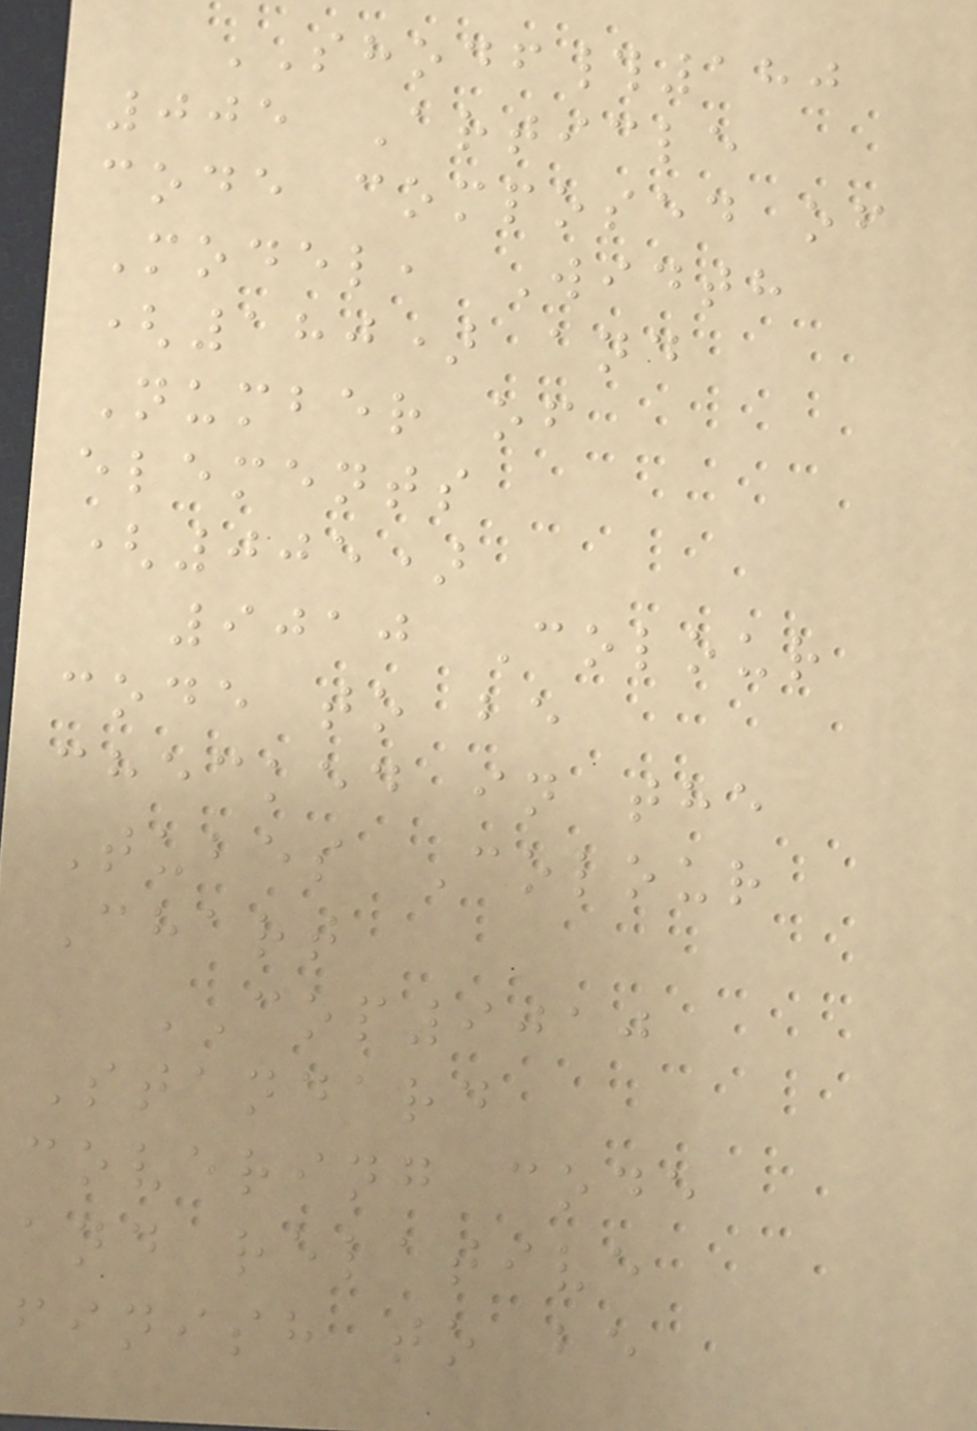SHODF#180
005 Article
code composed of
Model, Width
(180) and
Number of
elements
(005)
9010 Colour
code to be
checked in the
Tubes Colour
Chart
COP9010
Standard
covering code
and relative
finish to be
